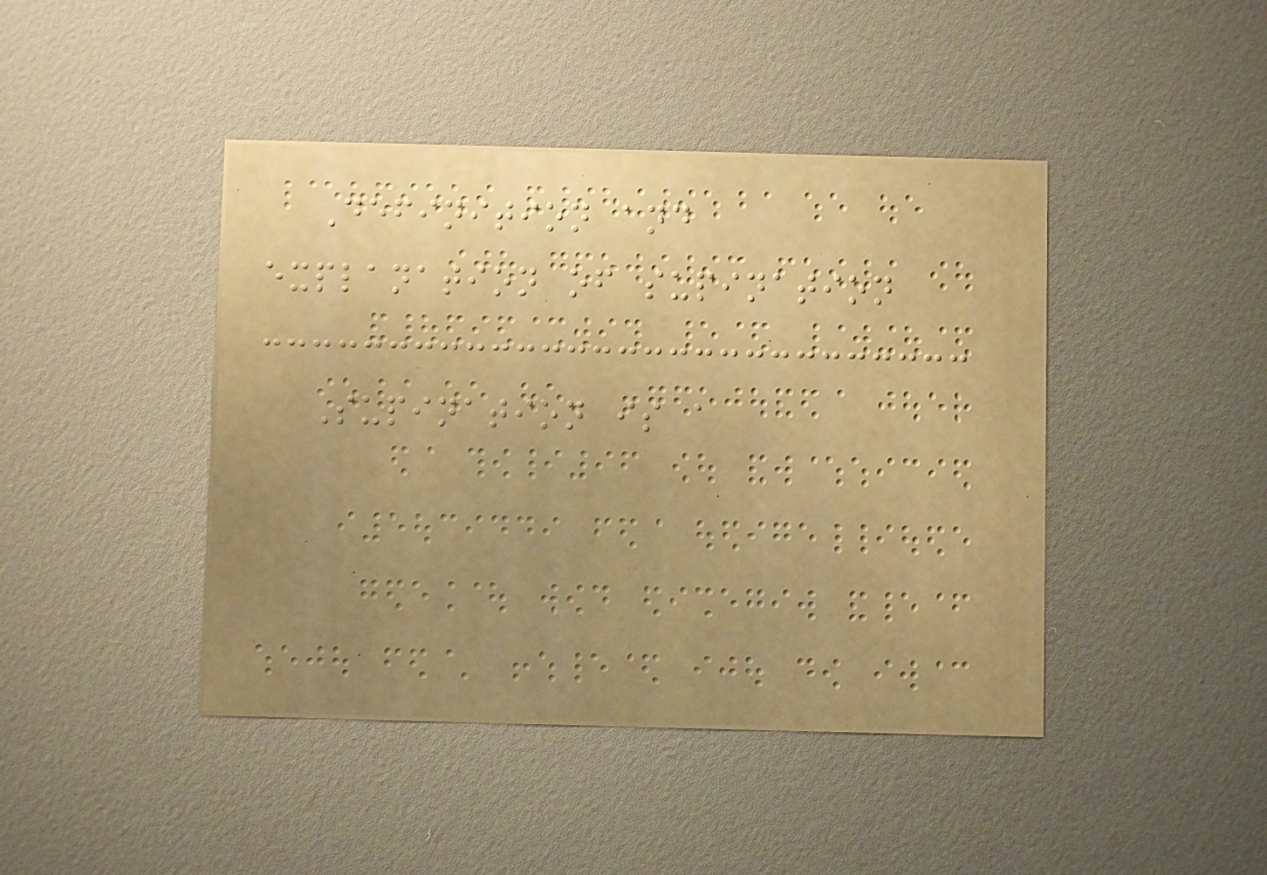Definition and
explanation of supination
Supination is a
